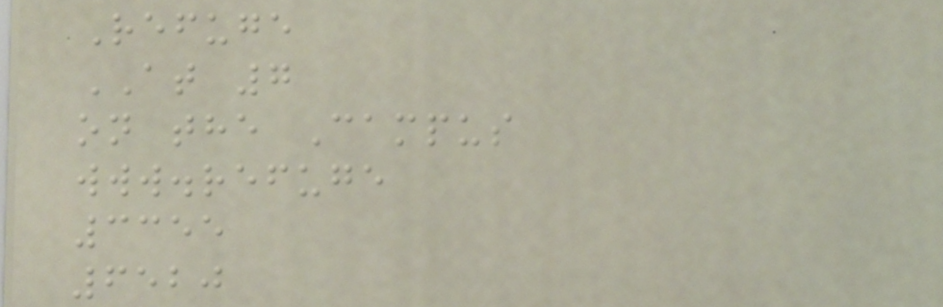Refuge
AT 7
on the Campus
www.refuge
3355
6520
